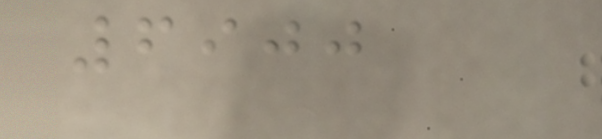6900
